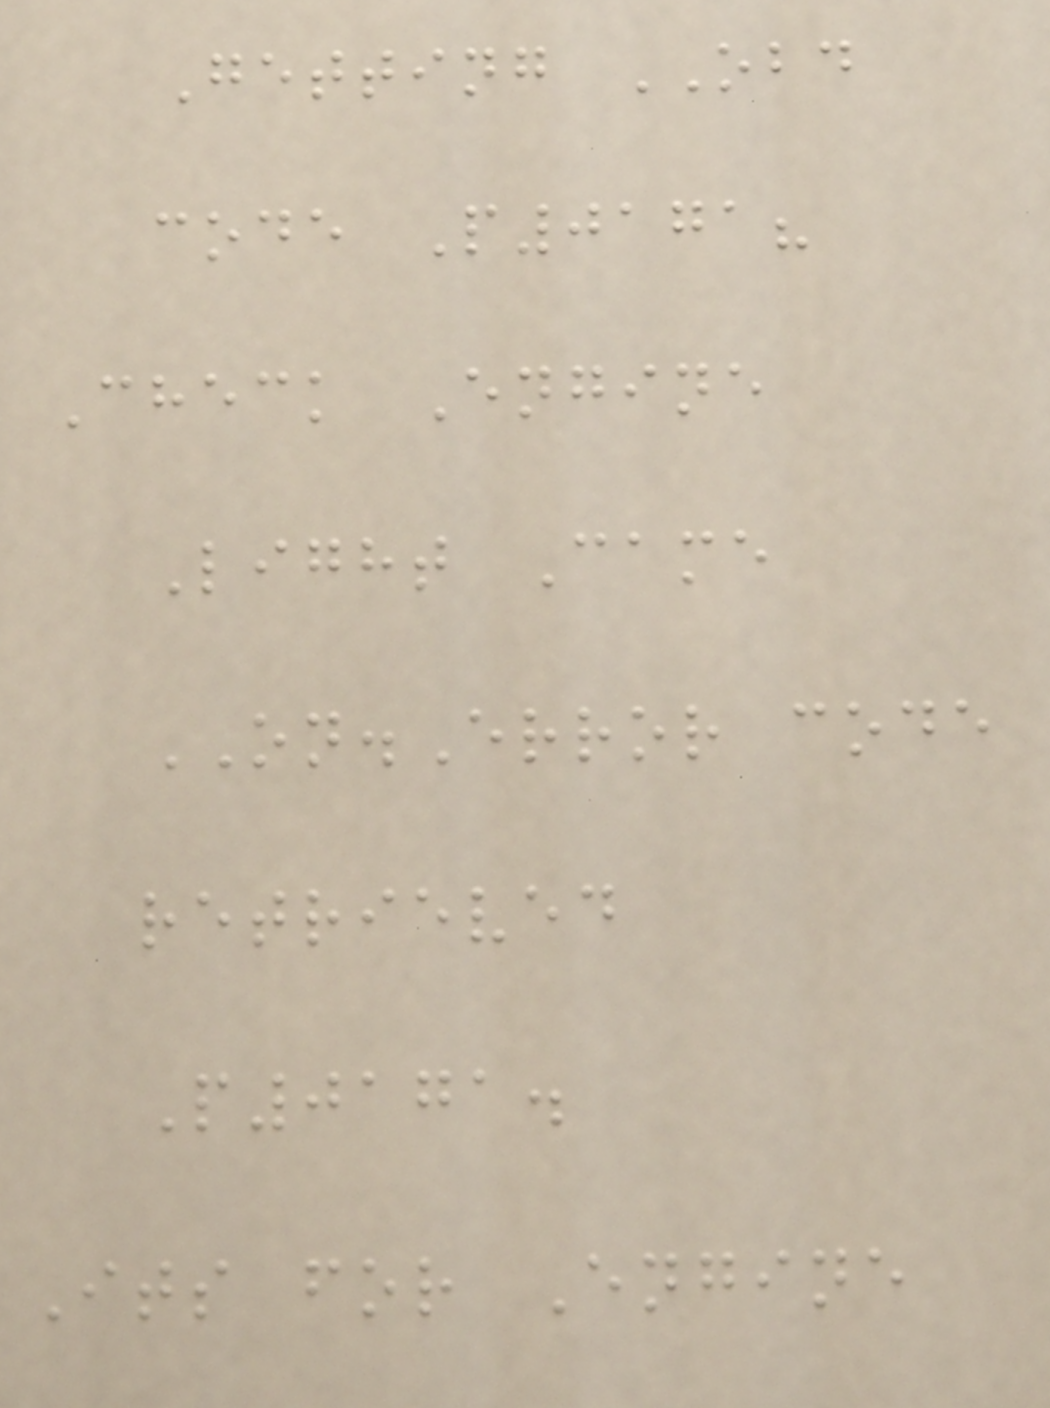Getting OBD
code P0171?
Check Engine
Light Came
ON.Error code
retrieved
P0171.
Its for Engine
